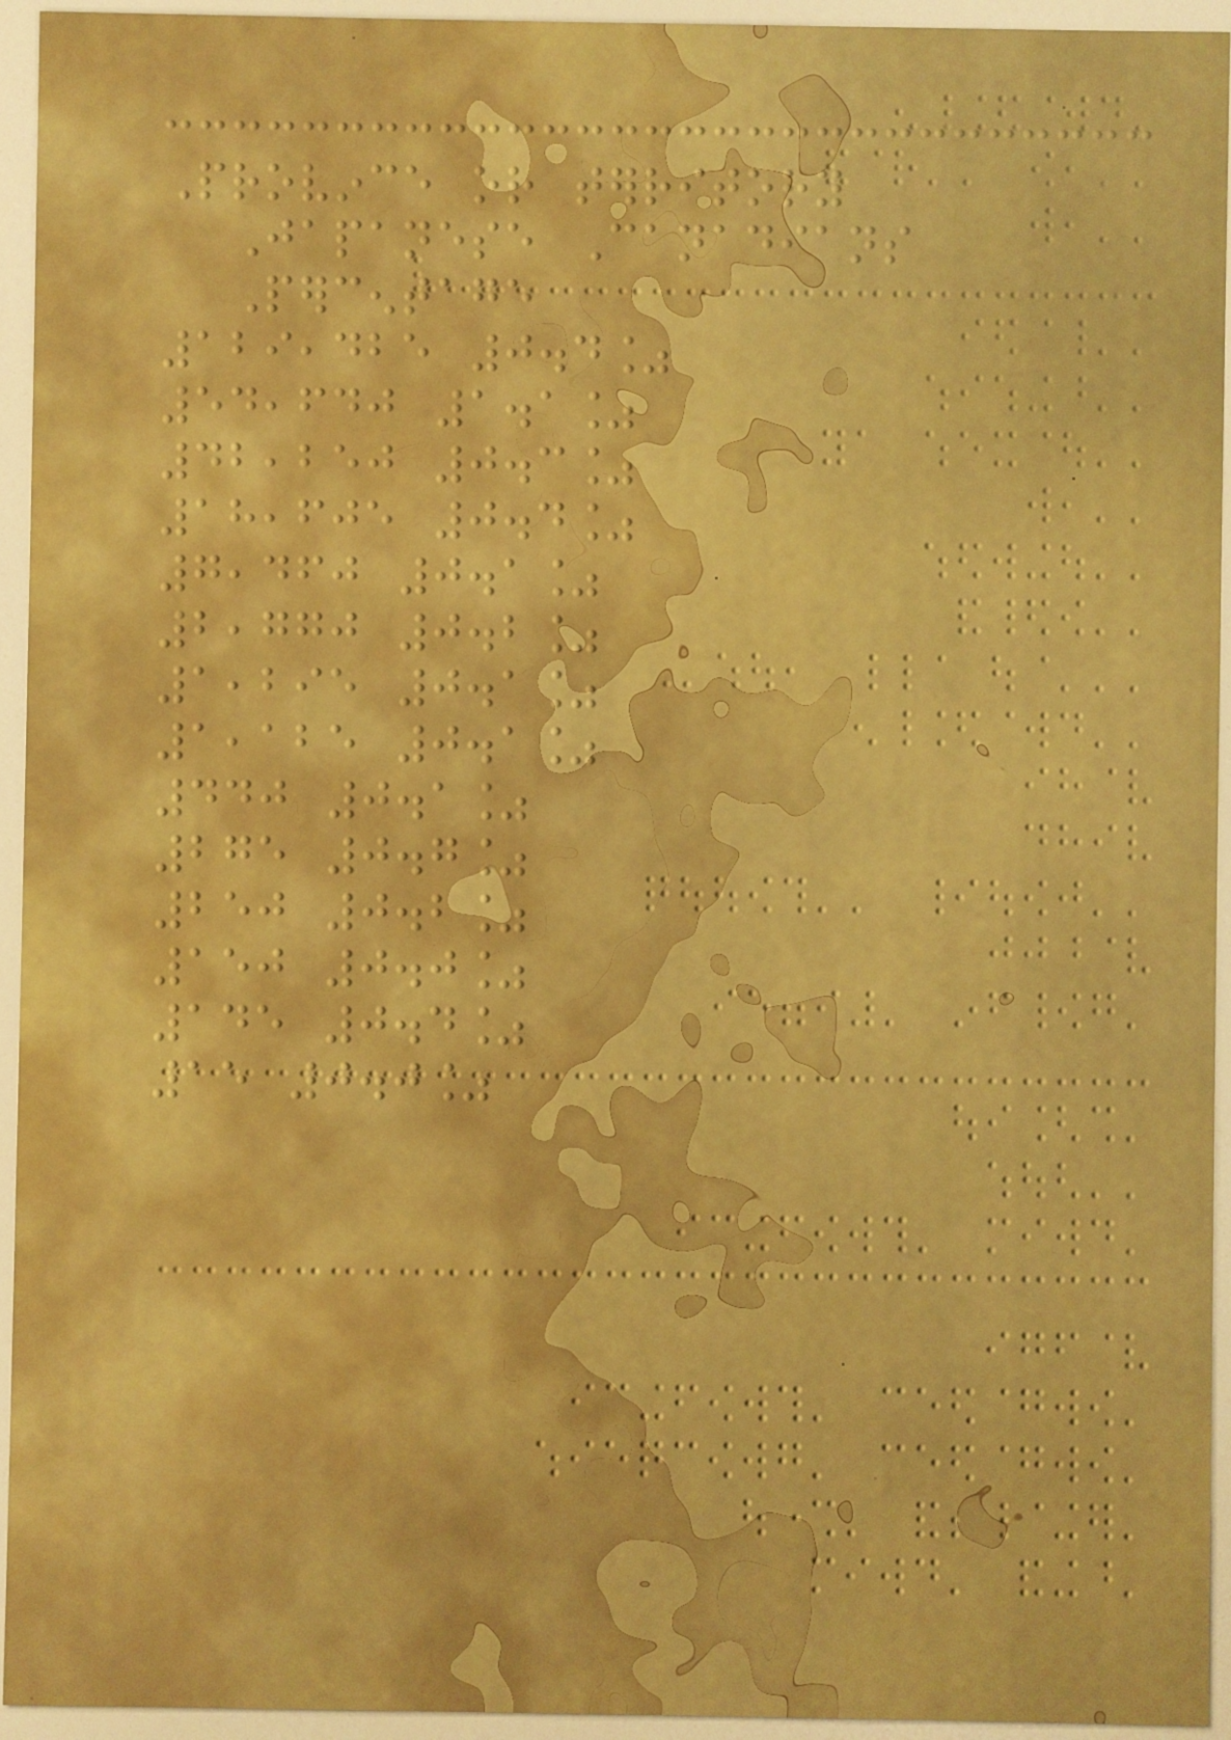Province or territory
Japanese Canadians
Percentage
129,425 0.4%
54,640 1.1%
42,250 0.3%
18,605 0.4%
7,460 0.1%
2,770 0.2%
1,295 0.1%
1,125 0.1%
440 0.1%
275 0.7%
250 0.2%
150 0.0%
145 0.4%
15 0.0%
